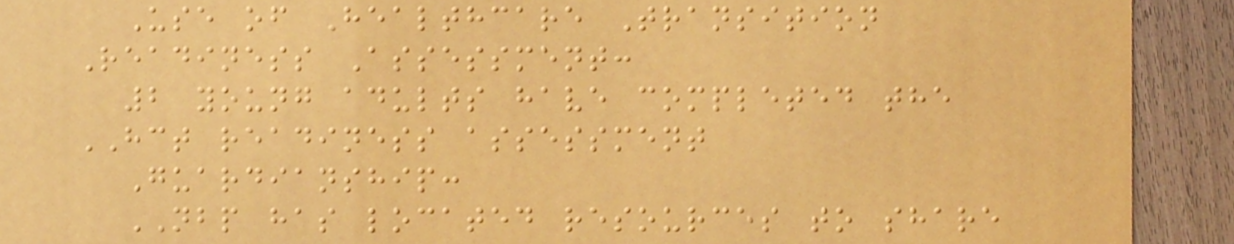Use of Healthcare Transition
Readiness Assessment:
2 young adults have completed the
HCT readiness assessment
Guardianship:
NBP has located resources to share
